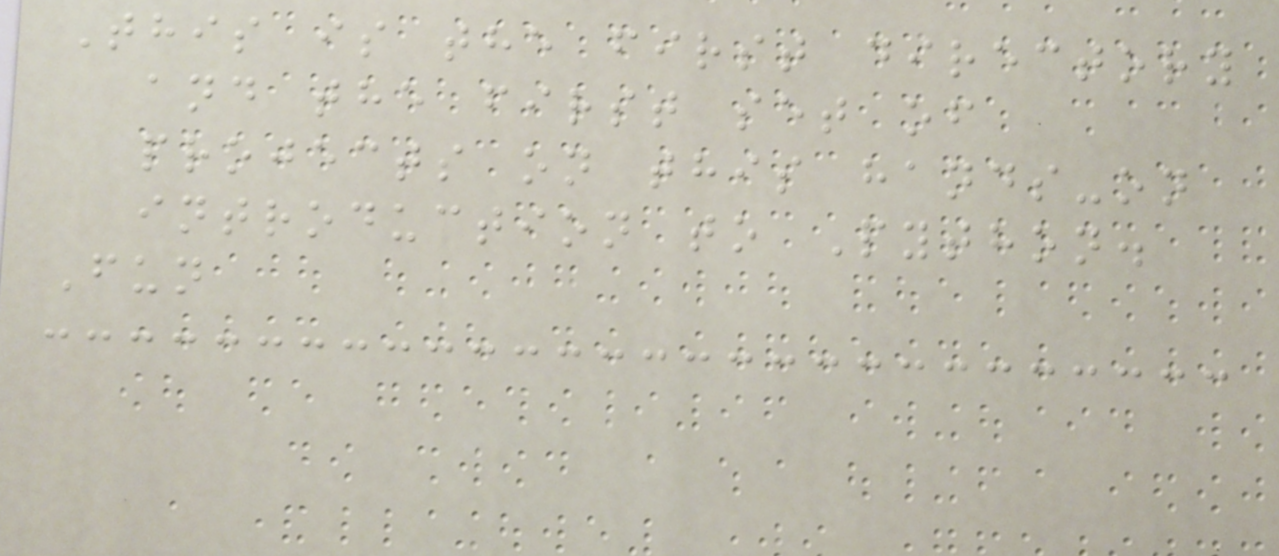This is the first directory
and the first set of
projects on this hands-on
introduction to Python.
Fun
